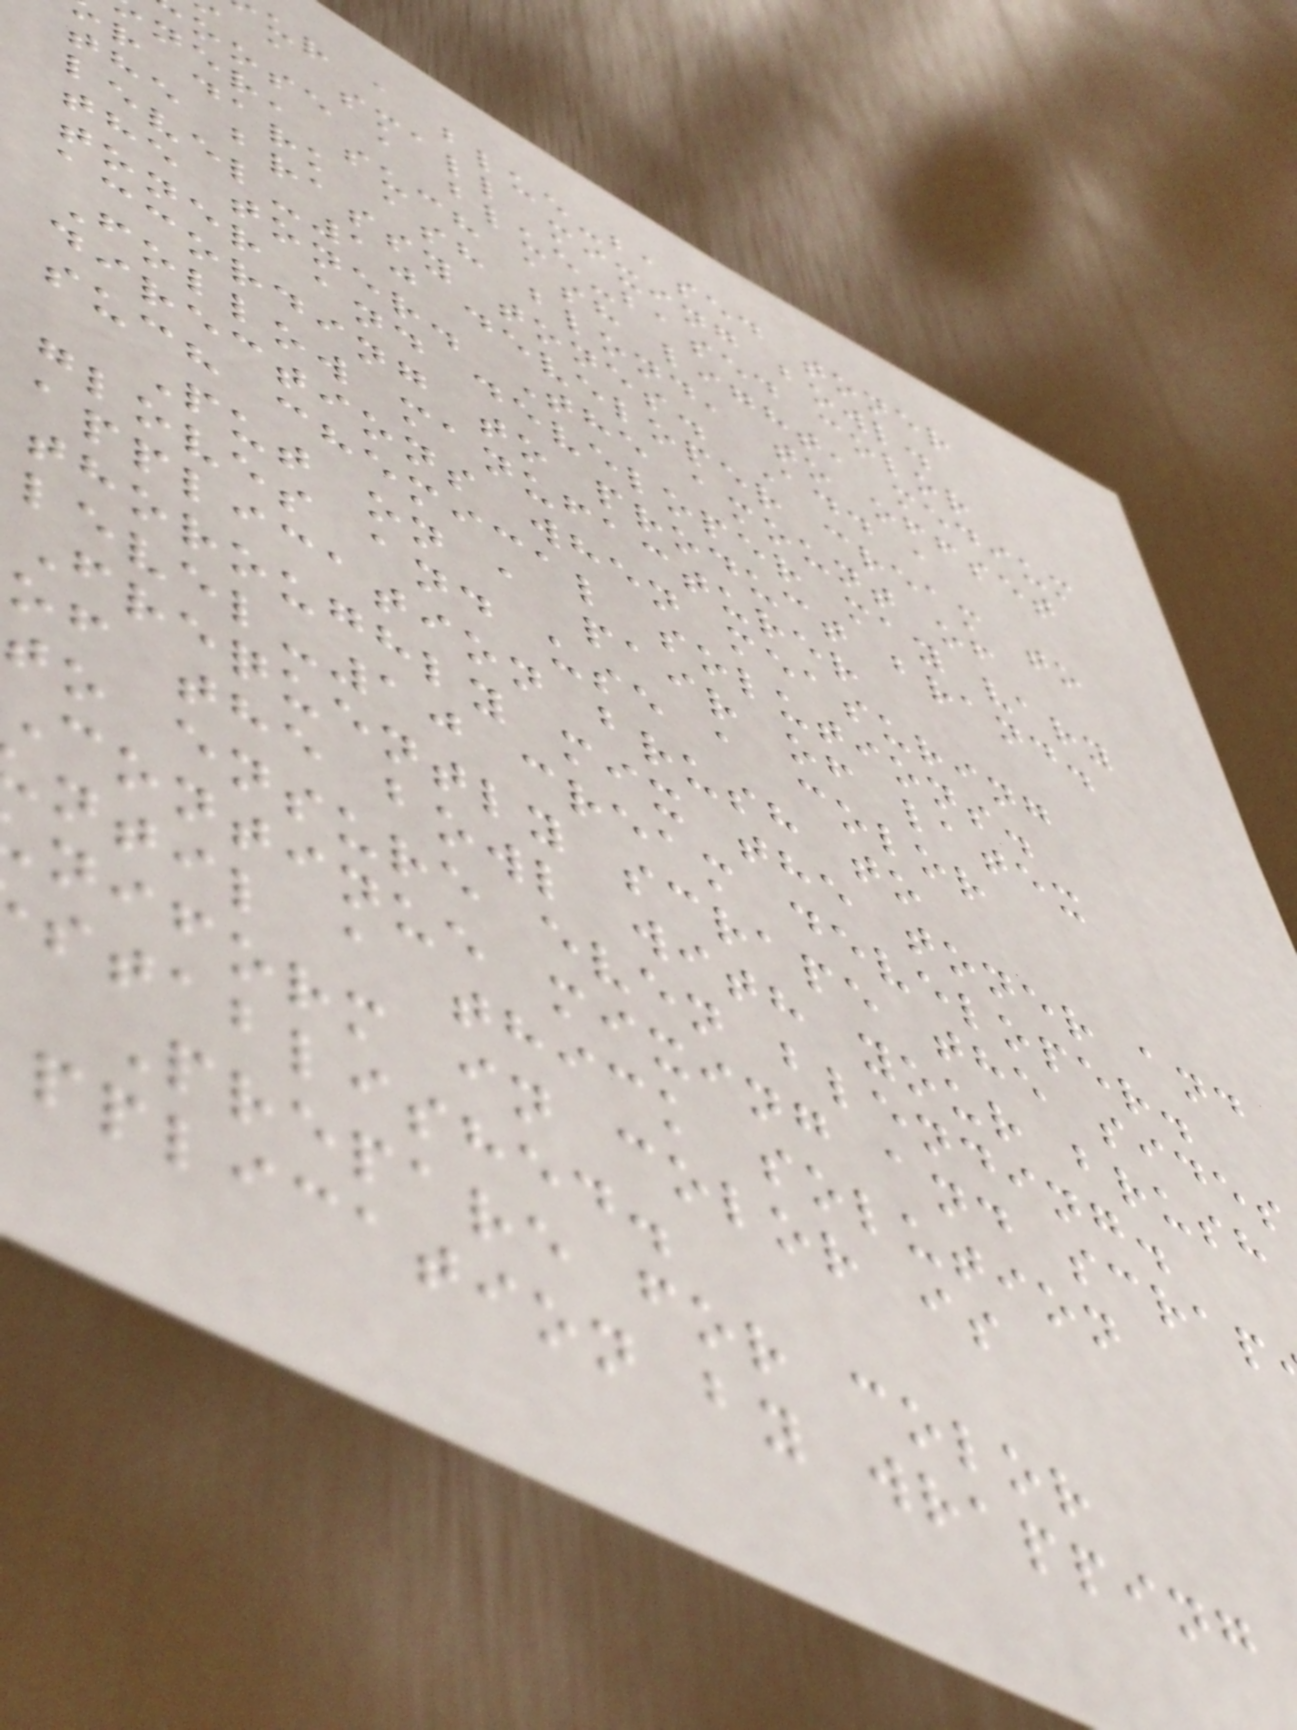ur a blue-based toner
a small mixing bowl.
oose a blue-based color
ner, such ash light, medium
r dark ash blond, to offset
the brassy tones. Add a
level-10 developer cream to
the toner. The amount of
toner and developer may vary
according to product brand.
Follow manufacturer
directions when measuring
such chemical solutions.
Put on a pair of latex
gloves and use a color
application brush to
thoroughly mix the toner and
level-10 cream developer.
Frequently scrape the sides
of the bowl with your brush
to ensure even blending.
continue mixing and scrap
ntil a thick solution
niform in color is
stablished.
Prepare for color
pplication by wrapping
